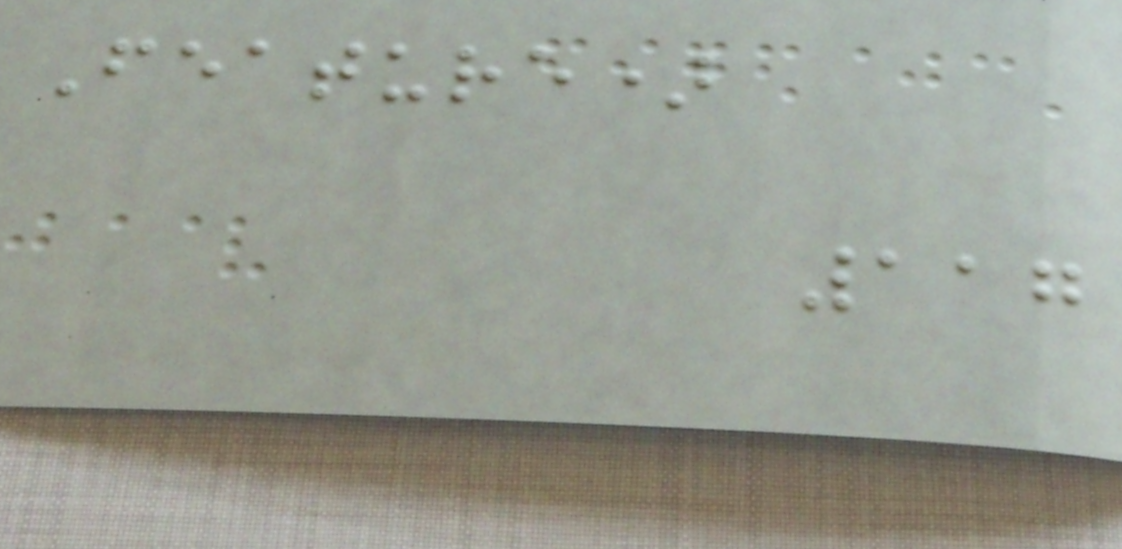Feature)
117
